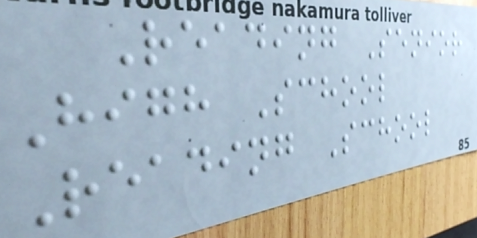Reading Senior
High School
Reading School
